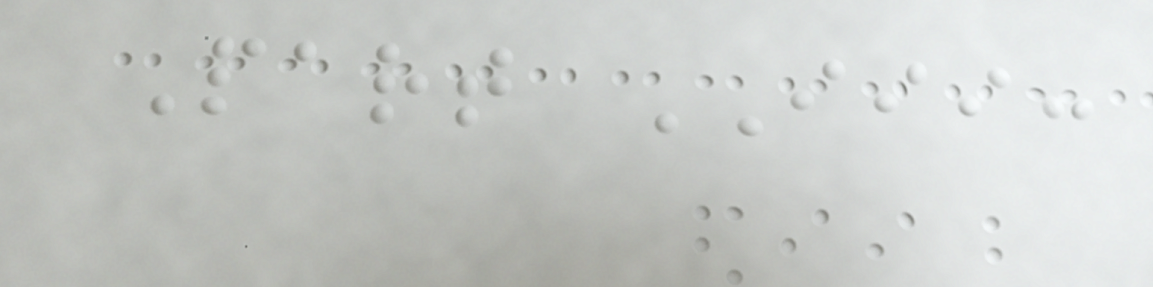Part III:
